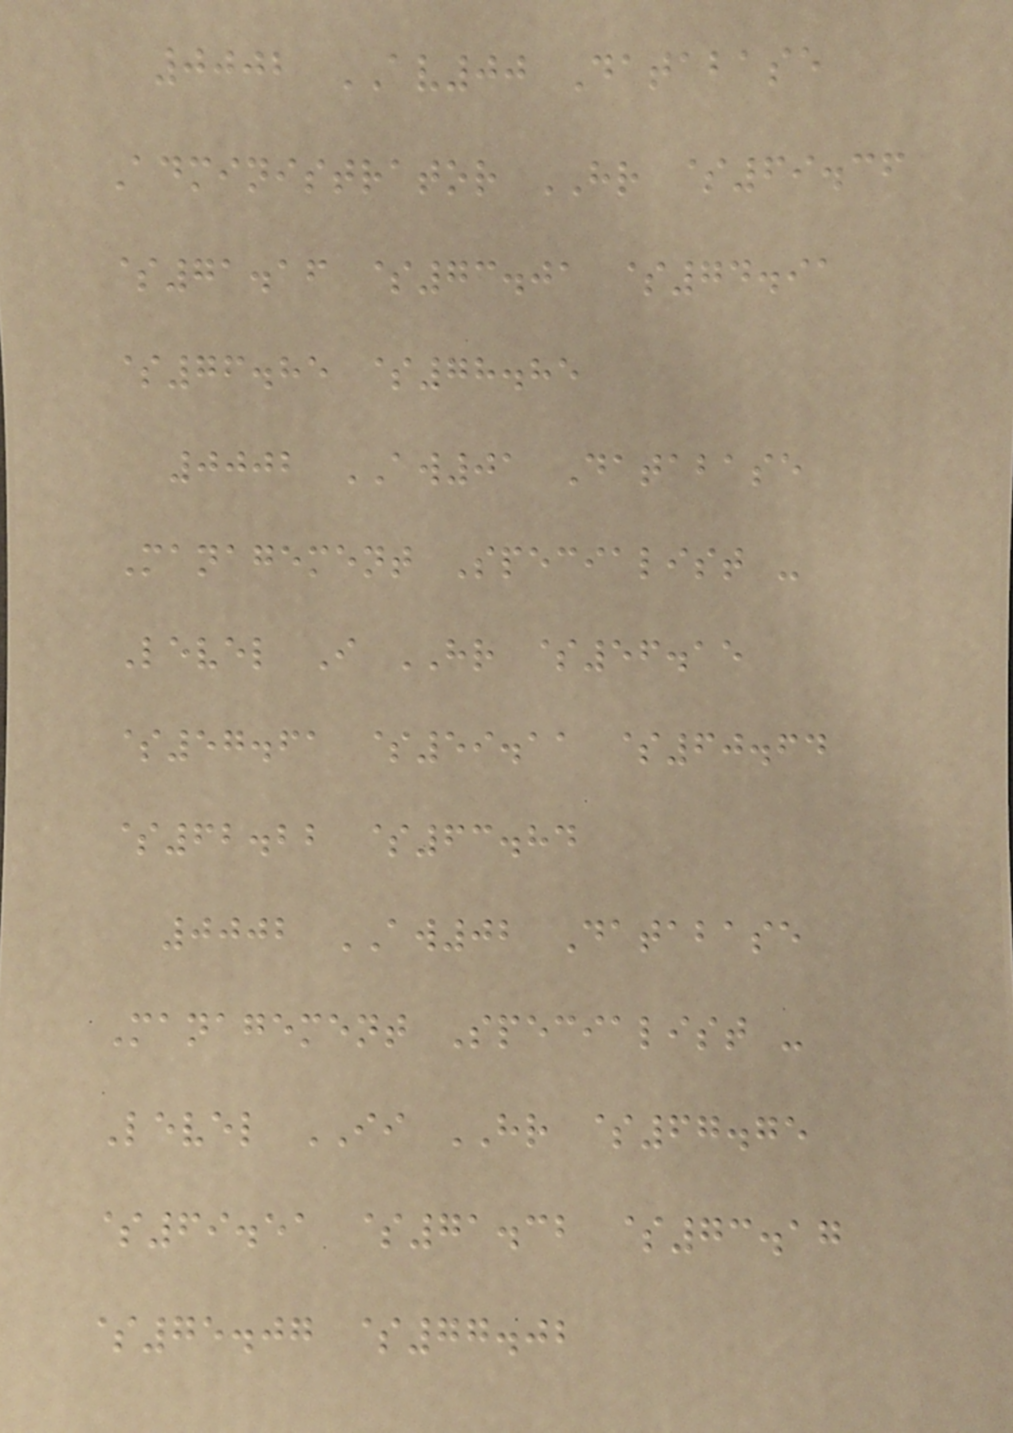0002 AV00 Database
Administrator HR $69.36
$71.16 $73.01 $74.91
$76.85 $78.85
0002 AW01 Database
Management Specialist -
Level I HR $56.15
$57.61 $59.11 $60.64
$62.22 $63.84
0002 AW02 Database
Management Specialist -
Level II HR $67.75
$69.51 $71.32 $73.17
$75.07 $77.02
